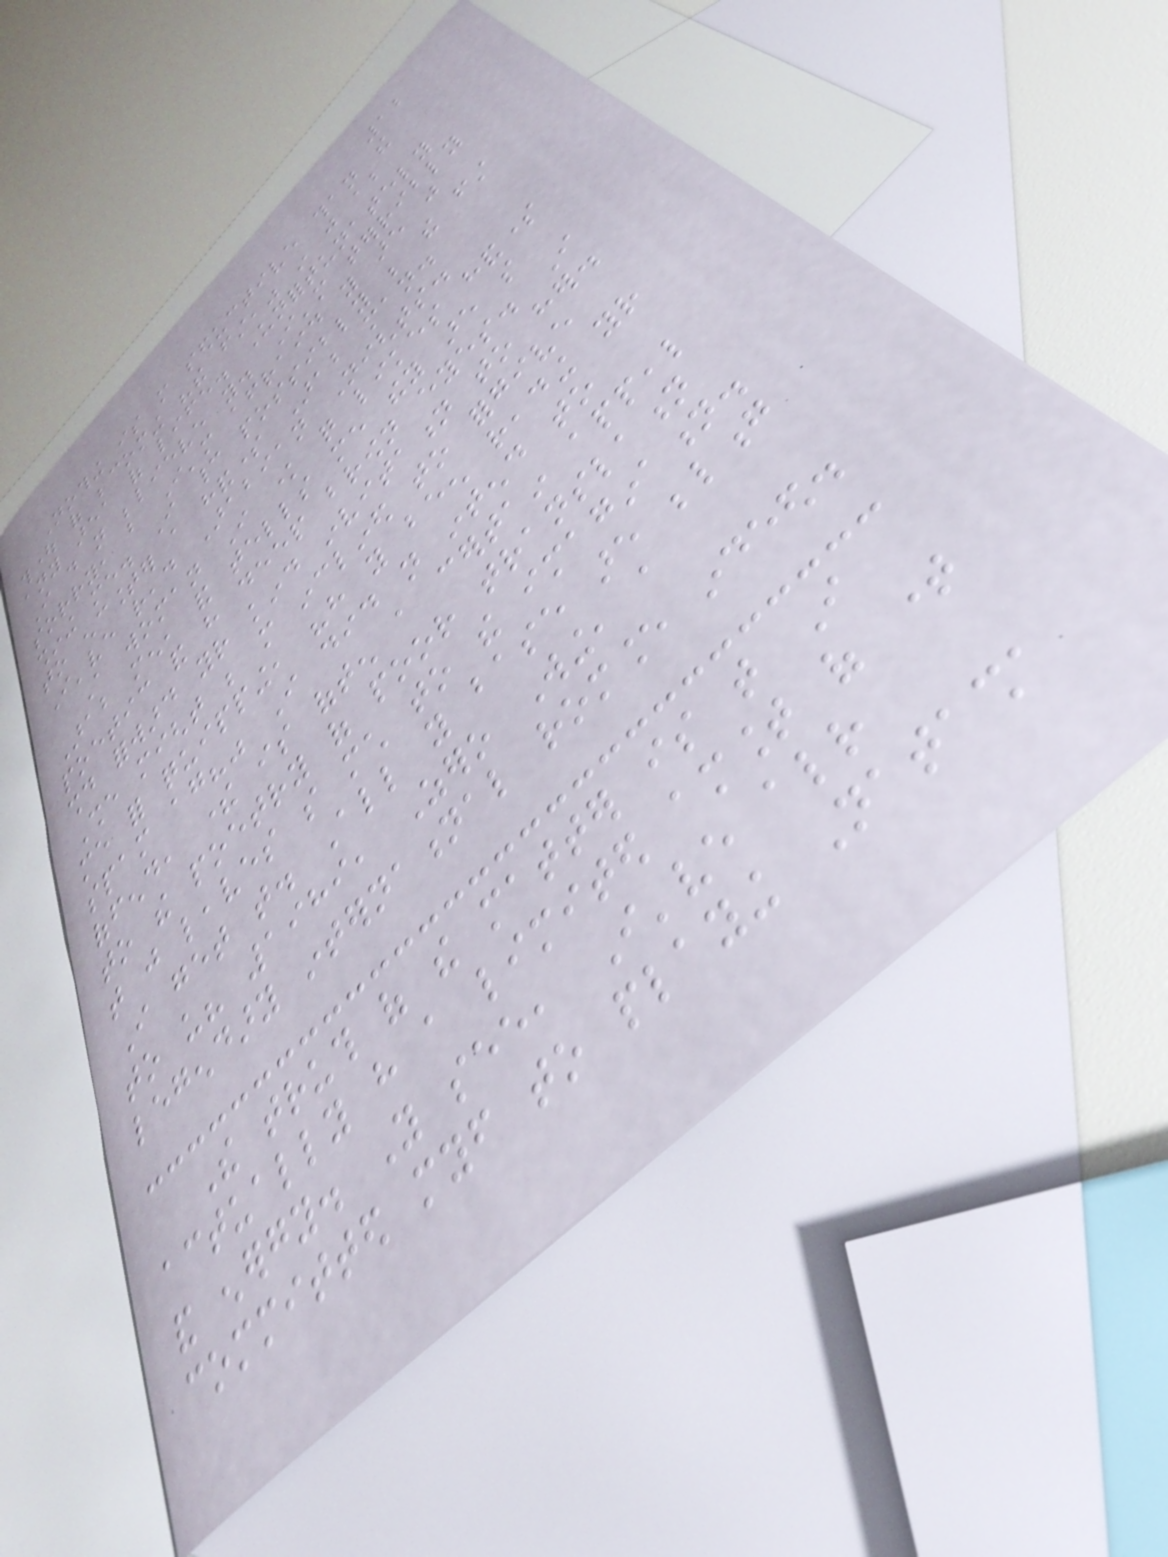12
Nothing is more seductive than the
thought of becoming "the first," in just about
any area of life. Unfortunately
I do not believe you. I'm terribly
sorry, but I'm afraid you are just
shining me. I cannot possibly be the first
to encounter a handsome Arab man.
I've read Arabian Nights.
A woman I know quite likes handsome
Arab men, and tells me they are so
poetic and have deep brown eyes. I
should forward your kind invitation to her.
She might be more inclined to forgive
me for quipping, "have you been reading your
spam again?" I did not intend to
offend, there is often a certain appeal
to the poetry of poor translation
that just leaves so much to the imagination.
I get that. All you base are belong
to us? 1989, Zero Wing, a
legendary international romance indeed.
The truth of the matter is that I
actually have a limited amount of time
and energy. You see, I've already
committed myself to playing Natasha
